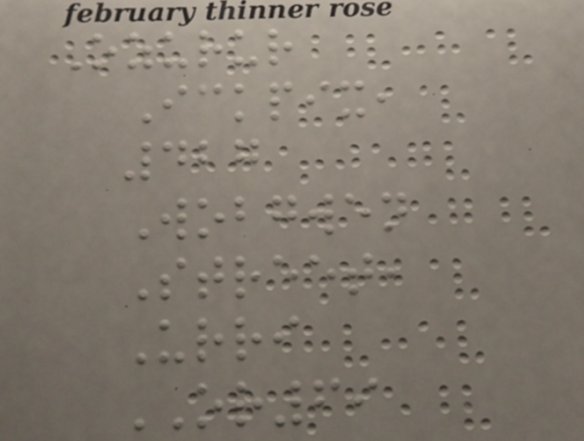Ozurur
Ickpix,
427
Wobgwen
Street,
Urri
OR69
